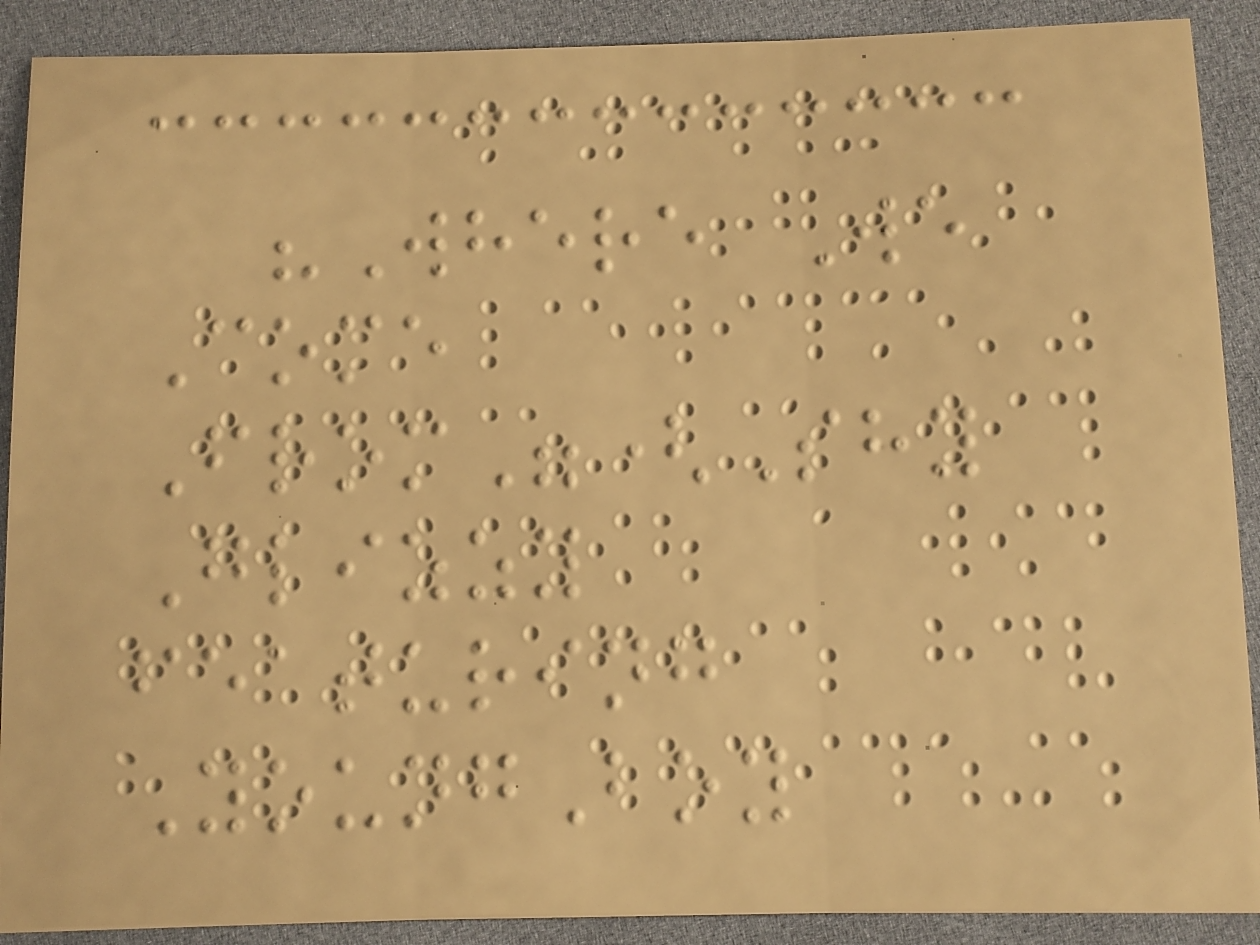"Where We
Come
From"(Shy
Glizzy
featuring
YoungBoy
